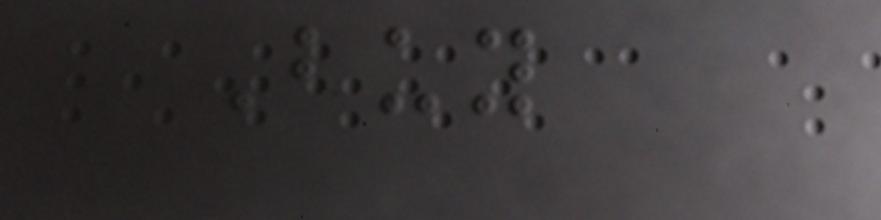Buy
